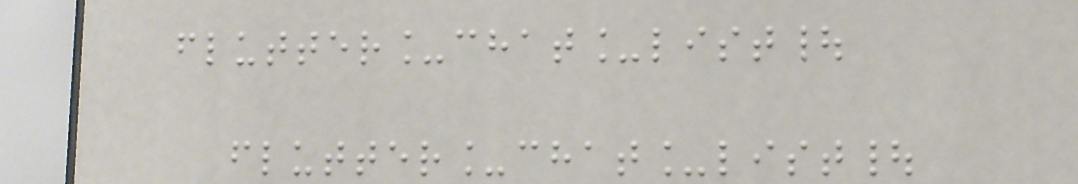flutter_chat_list|
flutter_chat_list|
